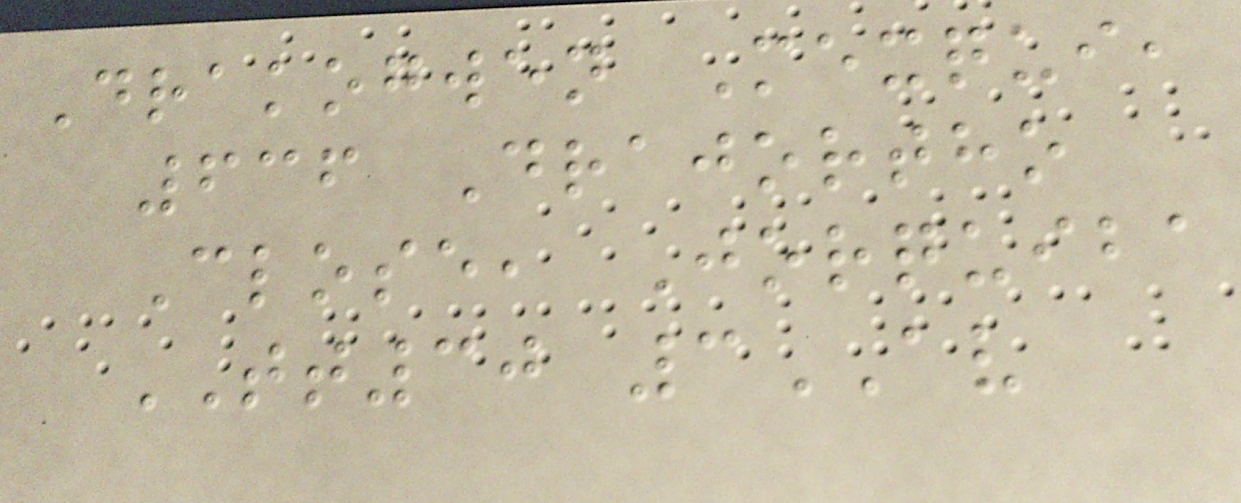Drakogwen Mexqui,
636 Drajortho
Close, Jorquiba
TT30 3AV
